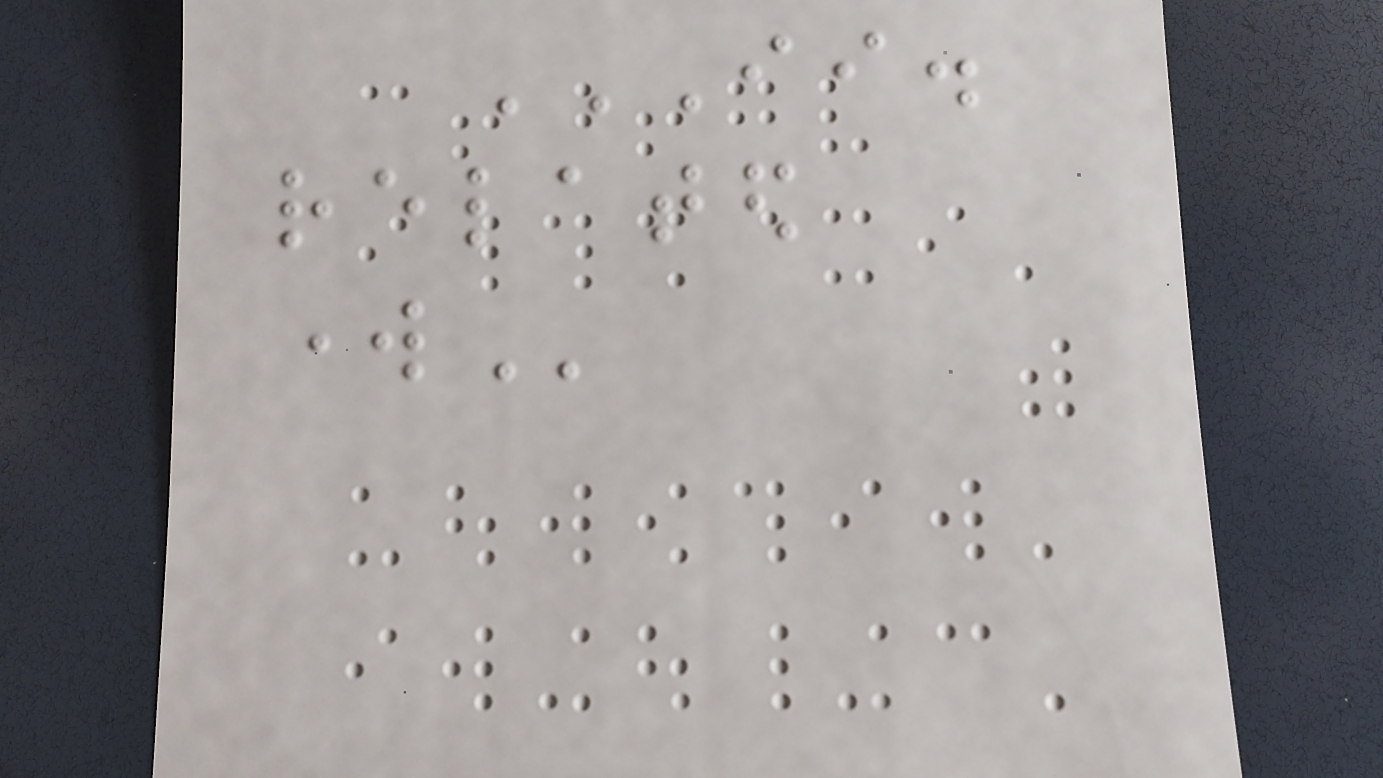II.
RELATED
WORK
